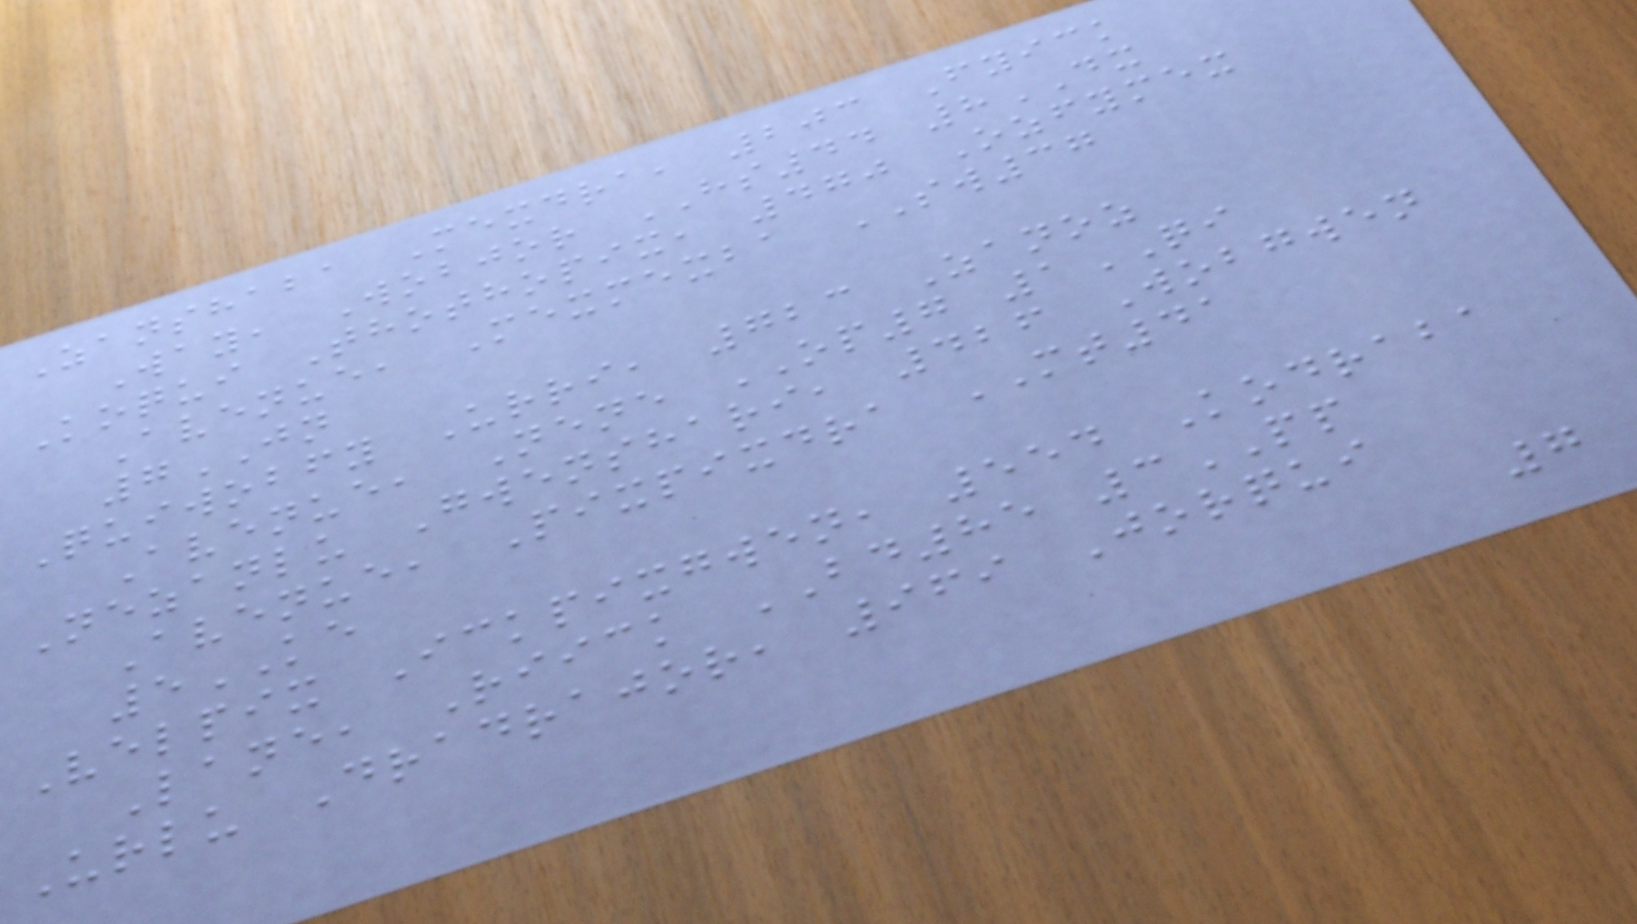Zanshaba Mexdra, 203 Fyick
Way, Wobjor HS44 8DX
Koqui Thothopix, 470 Ozfymex
Avenue, Mexmexba SW37
7JN
Quiwobfy Urri, 723 Zanoz
Avenue, Nene OP7 1QI
Nezanlu Gwenshari, 426 Wobgwen
Avenue, Pixpixdra MT41
5KE
Velpix Ickpixgwen, 554 Kodraba
Lane, Riick BD85 3PP
Urlu Dradrajor, 969 Jorqui
7
